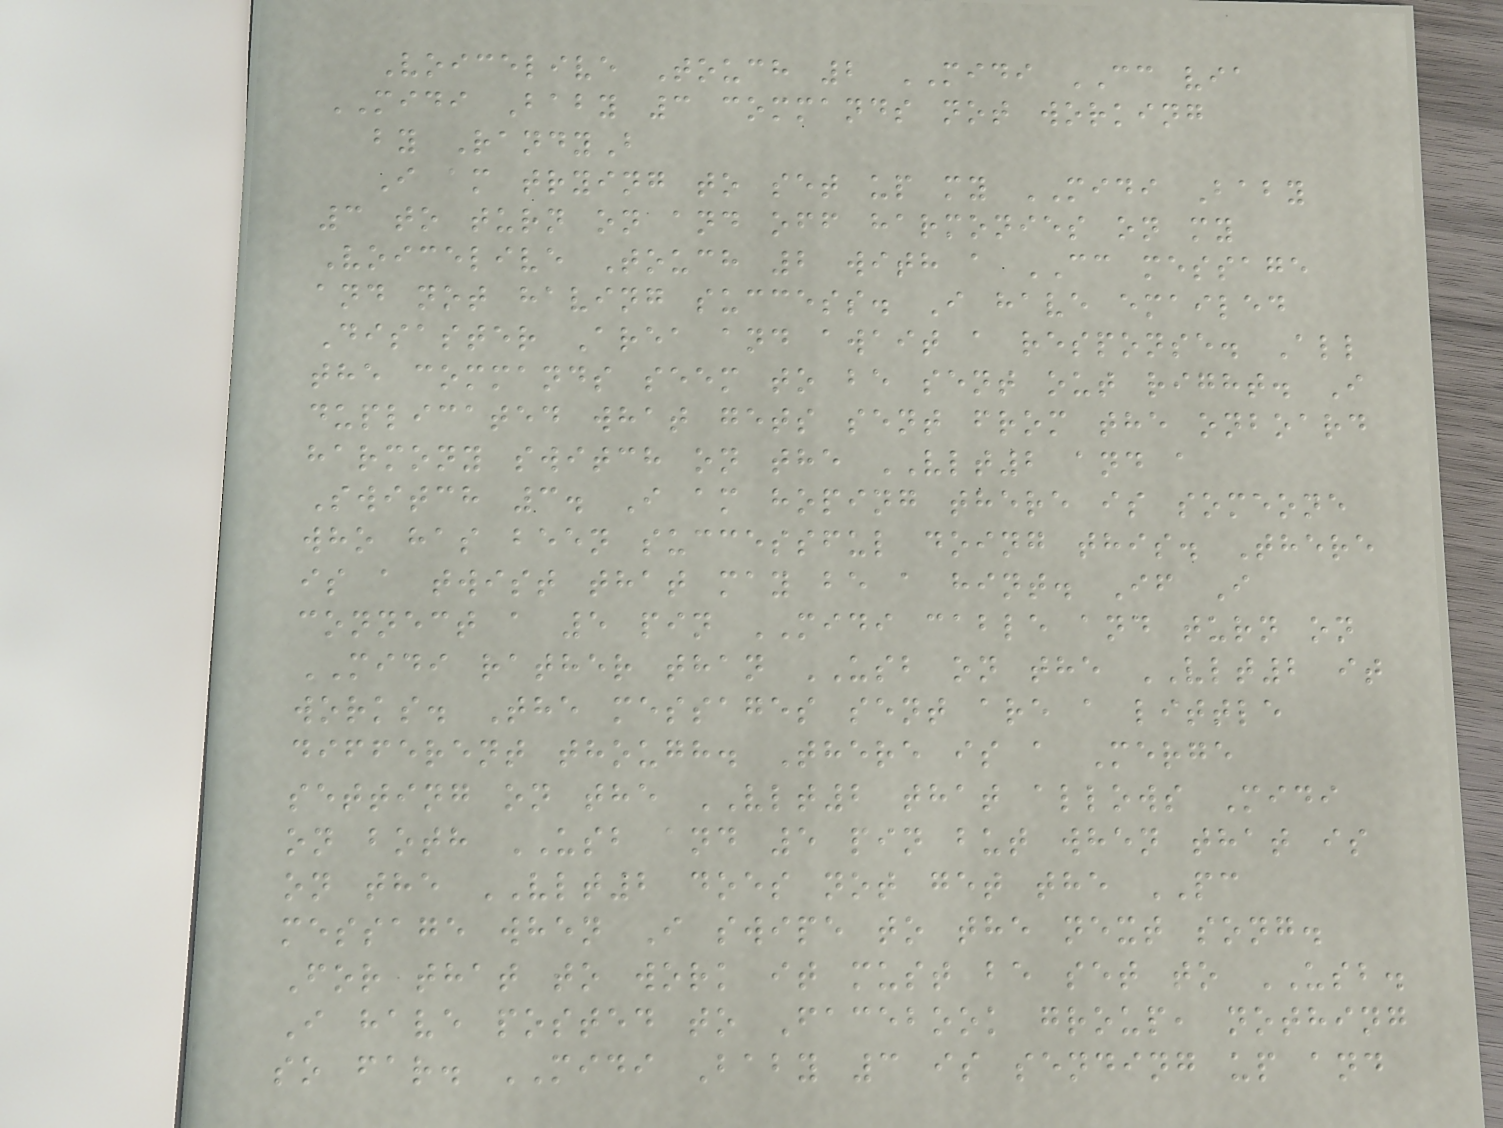Voicelive Touch 2 MIDI CC via
MIDI Baby 3 commands not working
by RandyB
I am trying to set up my MIDI Baby
3 to turn on and off harmonies on my
Voicelive Touch 2 with a CC message
and not having success. I have emailed
Disaster Area and await a response. All
the commands seem to be sent out right. I
duplicated what gets sent from the onboard
harmony switch on the VLT2 and a
Switch 3. I am hoping there is someone
who has been successful doing this. There
is a twist that may be a hint. If I
connect a 5 pin MIDI cable and turn on
MIDI rather than USB on the VLT2 it
works. The messages sent are a little
different though. There is a Merge
setting on the VLT2 that allows Midi
on both USB and 5 pin but when that is
on the VLT2 does not get the PC
message when I swipe to the next song.
For that to work it must be set to USB.
I have posted to Facebook group, nothing
so far. MIDI Baby 3 is sending up and
